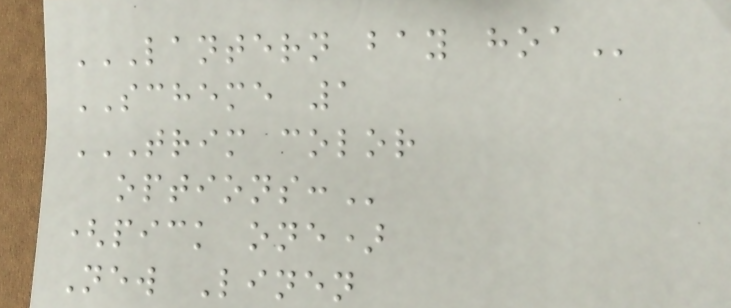LANTERN BAY HOA
SCHEME 1
TRIM COLOR
OPTIONS:
(pick one)
New Linen
